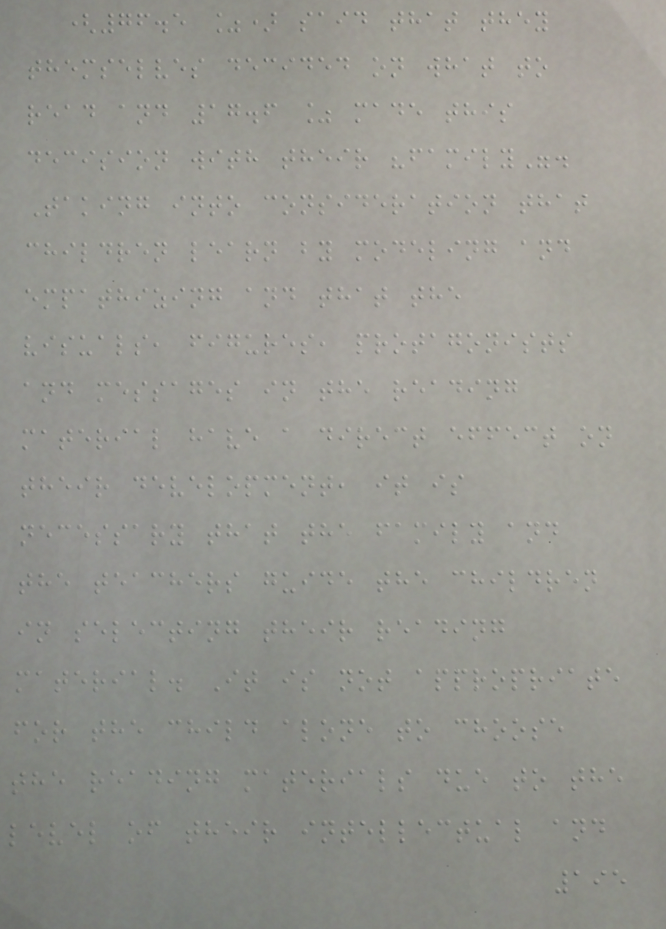(76.5 %) said that they
themselves decided on what to
read and 17.6 % made this
decision with their "family".
Taking into consideration that
children learn by modeling and
empathizing and that the
visuals, figures, protagonists
and messages in the reading
material have a direct effect on
their development, it is
necessary that the family and
the teachers guide the children
in selecting their reading
material. It is not appropriate
for the child alone to choose
the reading materials due to the
level of their intellectual and
195
